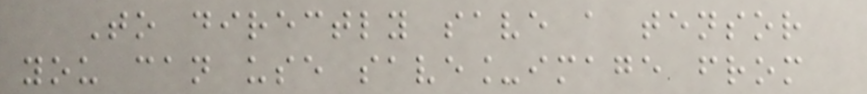To directly save a tensor
you can use save_image from
